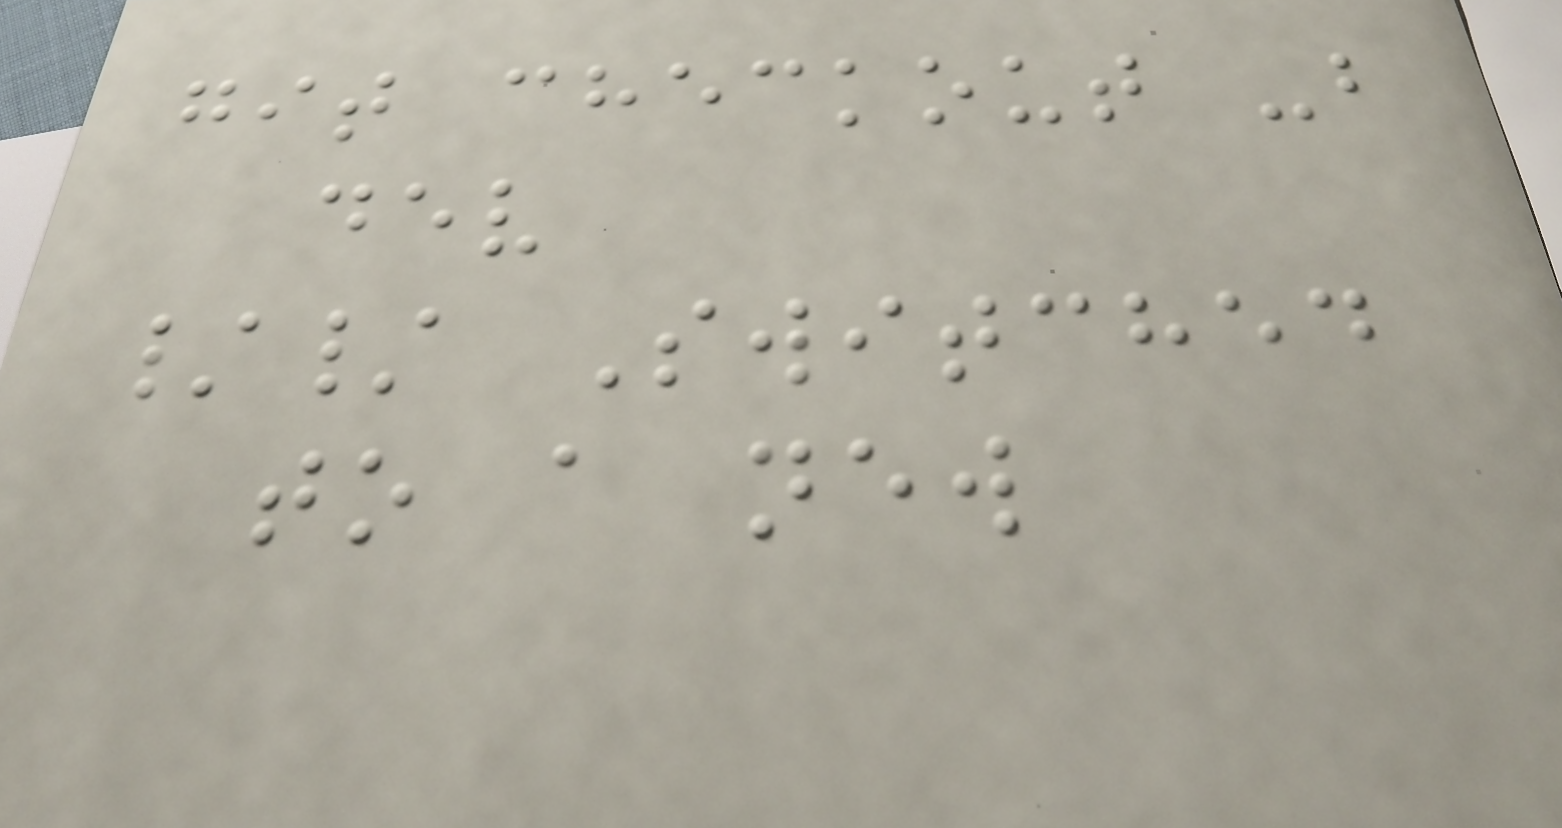git checkout -b
dev
// Switched
to a new
